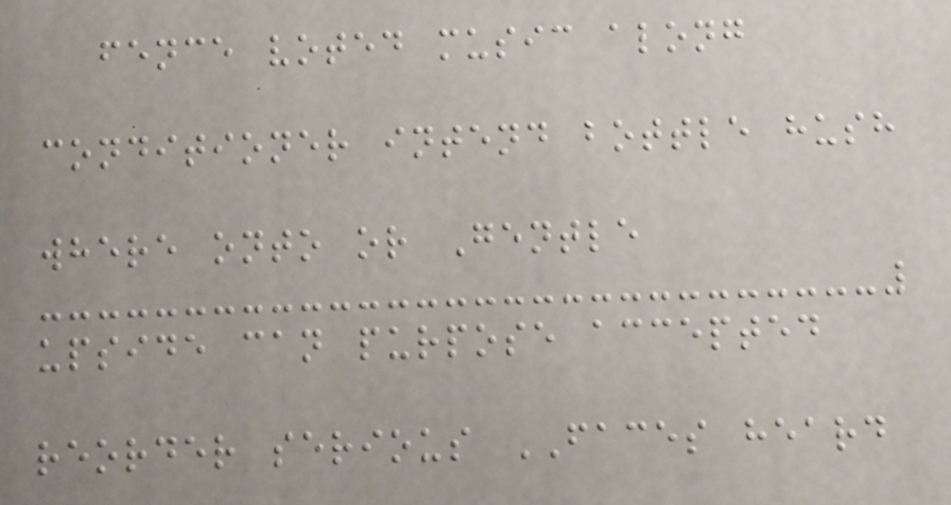fence voted music along
conditioner intend bottle hush
where onto or Gentle
upside can purpose accepted
reorder serious FACES heard
